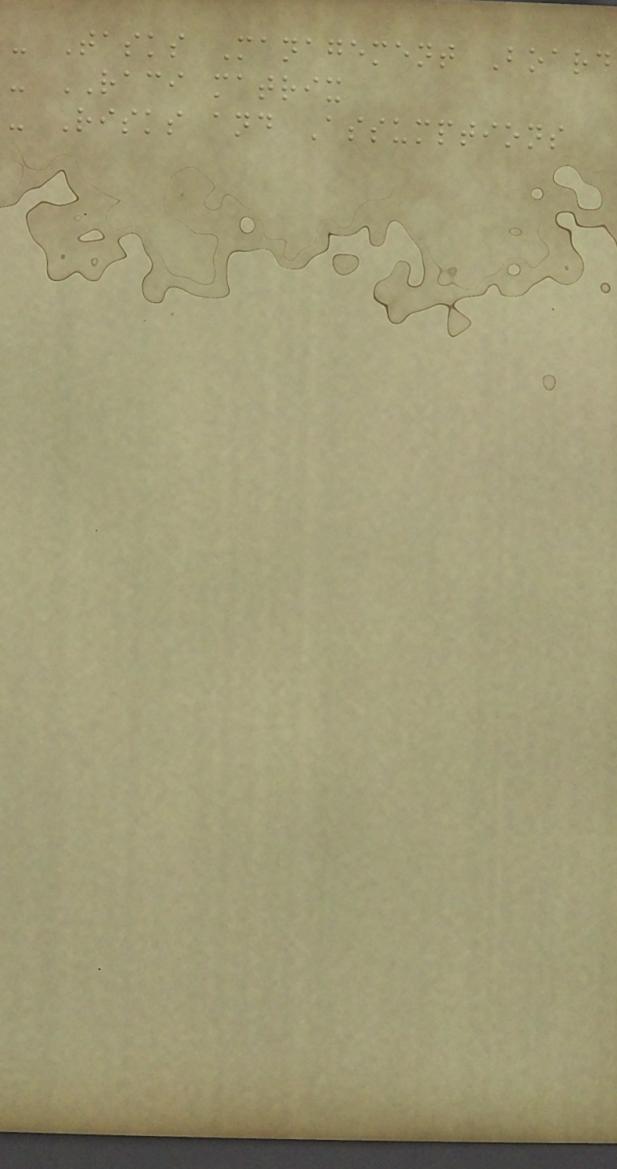- Tasks Management Board
- RACI matrix
- Risks and Assumptions
